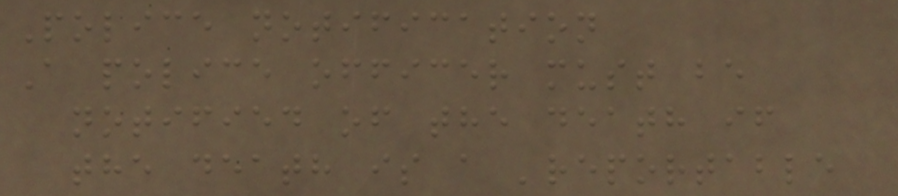Police notification
A police officer must be
notified of the death if
the death is a 'reportable
